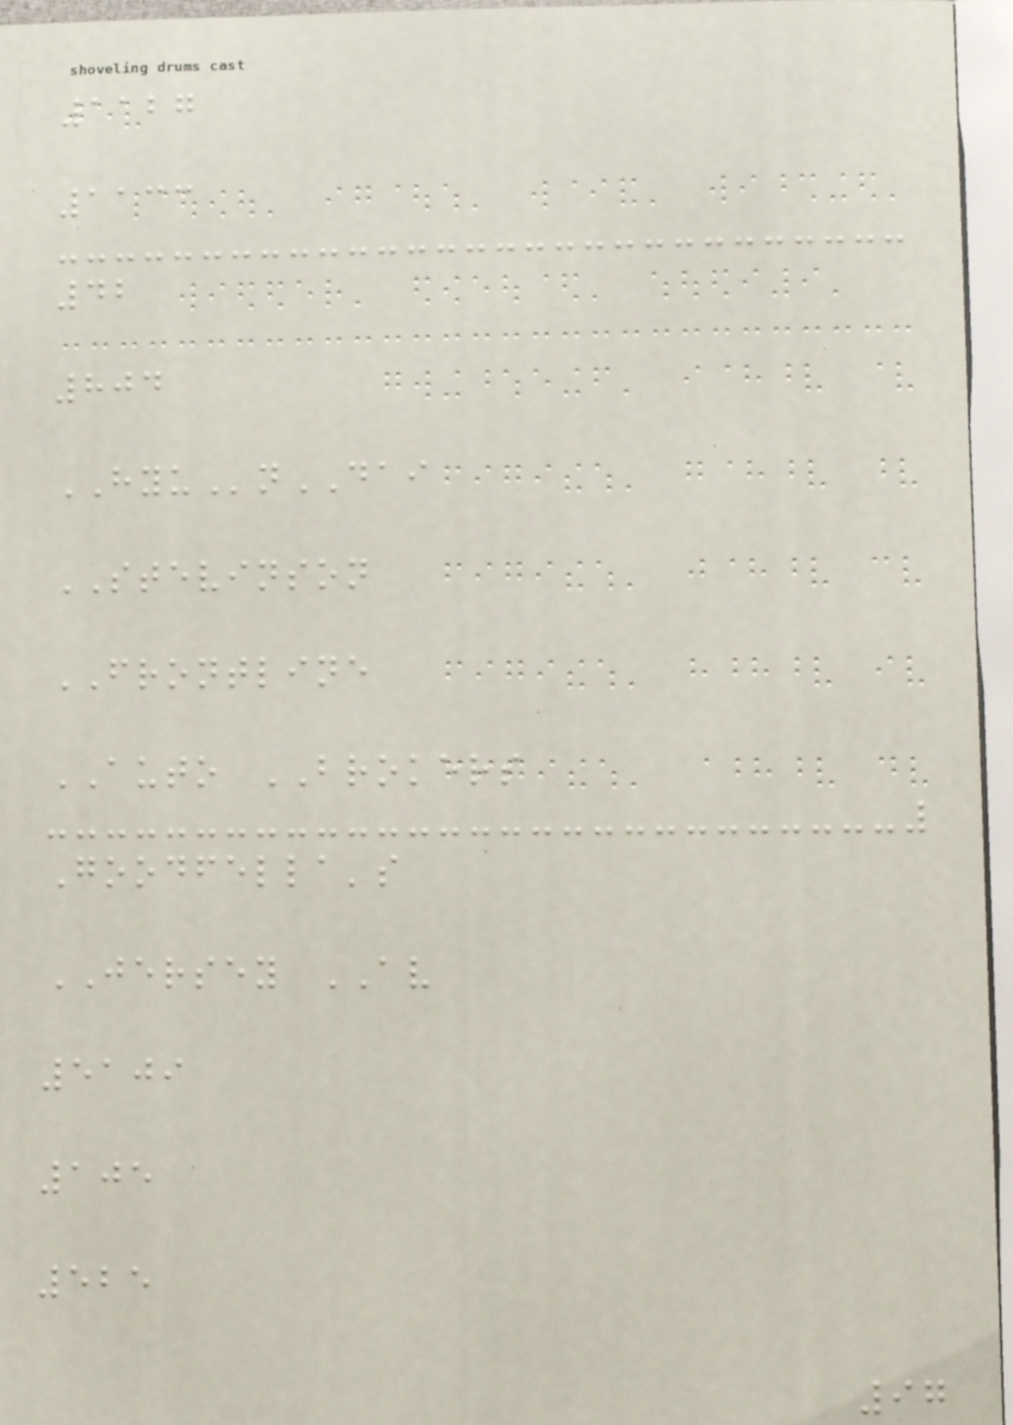1127
1133
42
804
HYUnDAI
STEVINSON
FRONTLINE
AUTO BROKERS
Goodfella's
JERSEY AV
5109
105
525
97
